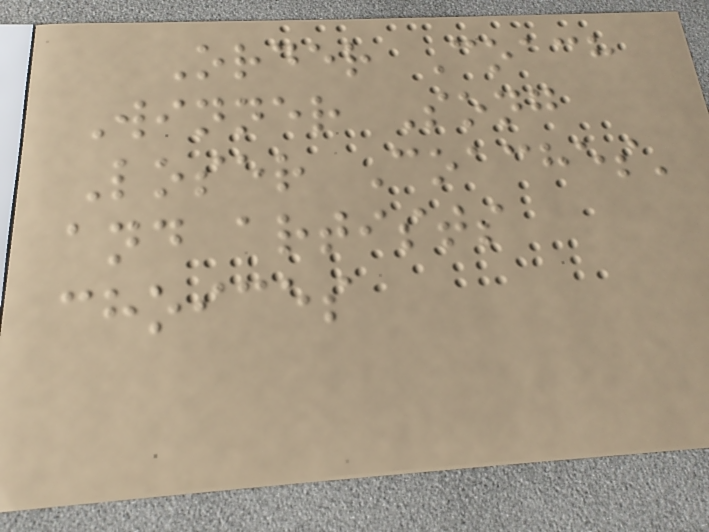Order Coach
Winner Song
Loser Coaches'
and artists
choices
